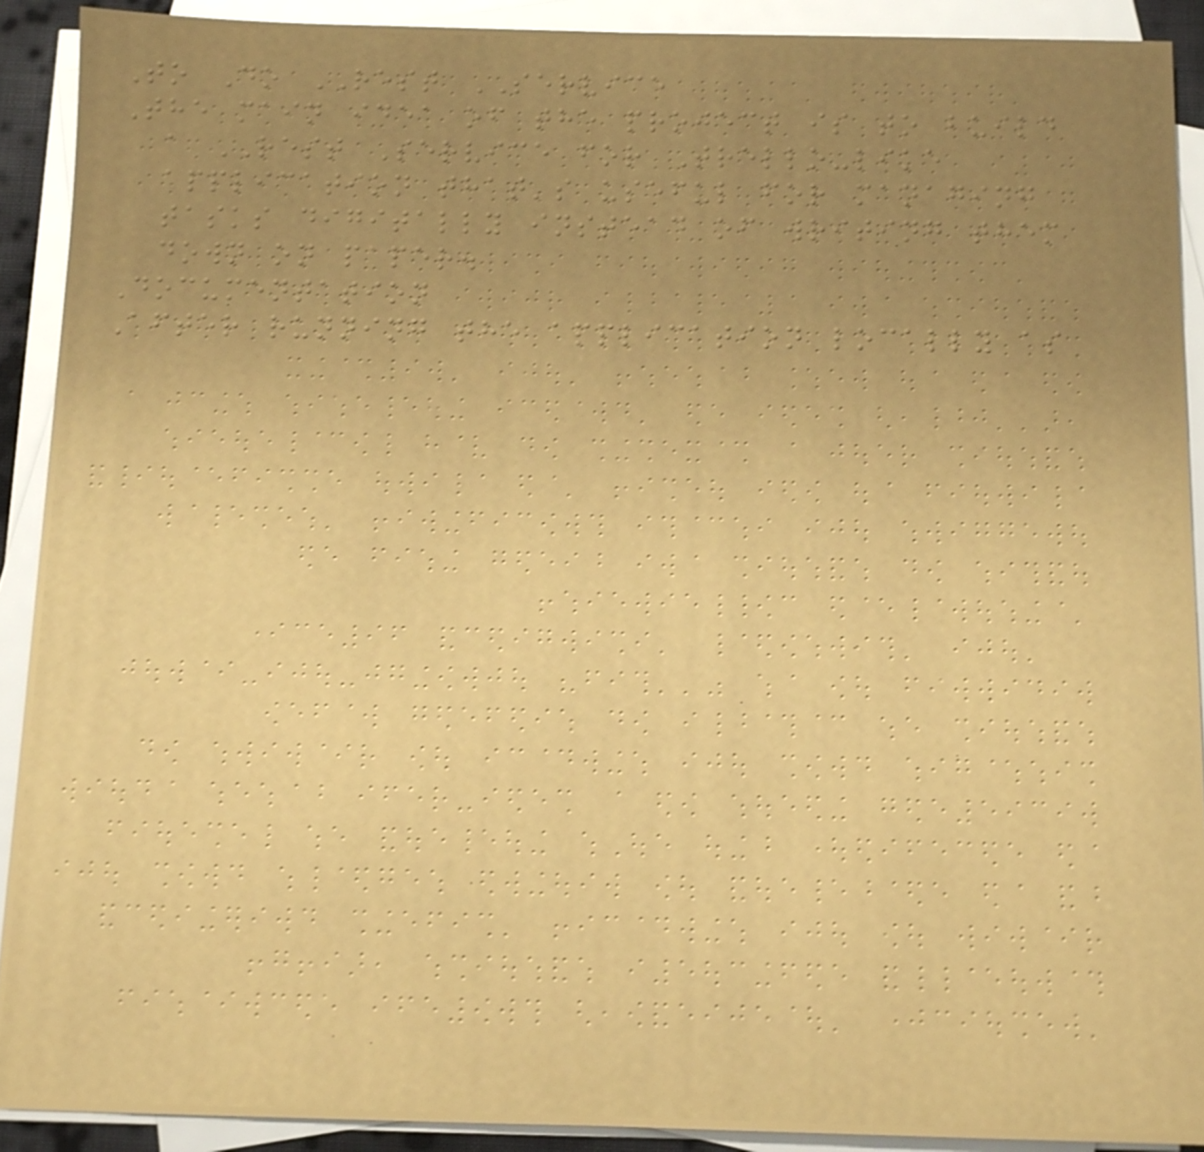To Do REST SERVICE
The main idea of the project is to build
a REST Service for Trello-like
application that's useful for managing
tasks digitally instead of writing them
down on paper.
Documentation
After running the application locally as
